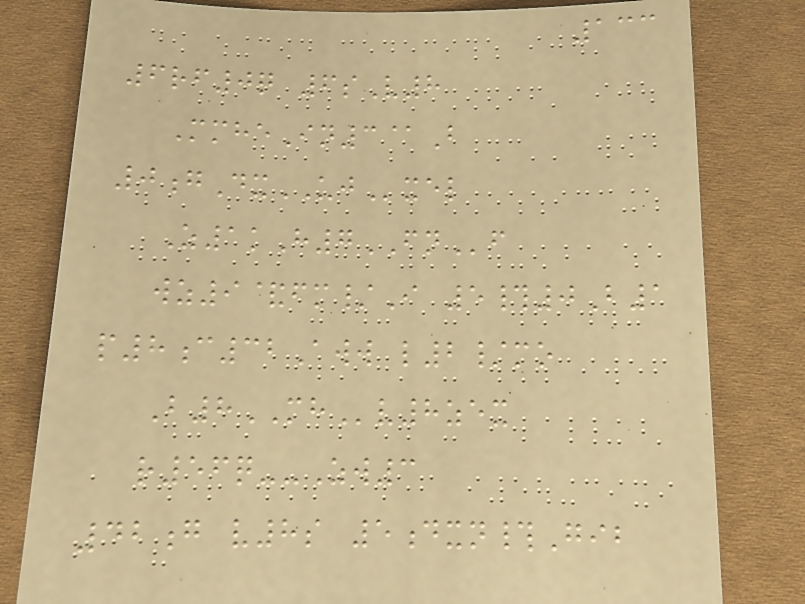133
6rf0q 6sV8
MmheIn3@B
0gDxUJxel
Z1kH7FNf
wz9&fm/I 5#0B1
p8c32Aww l2/mo
B8MHv8zex
r56q--Zw3
42g v8s 5dxn#Gib
